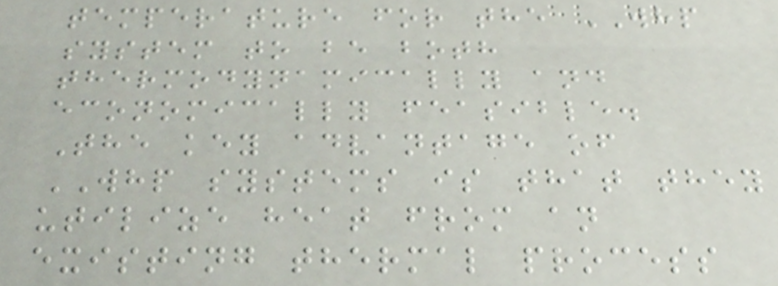temperature for the WHP
system to be both
thermodynamically and
economically feasible.
The key advantage of
WHP systems is that they
utilize heat from an
existing thermal process
